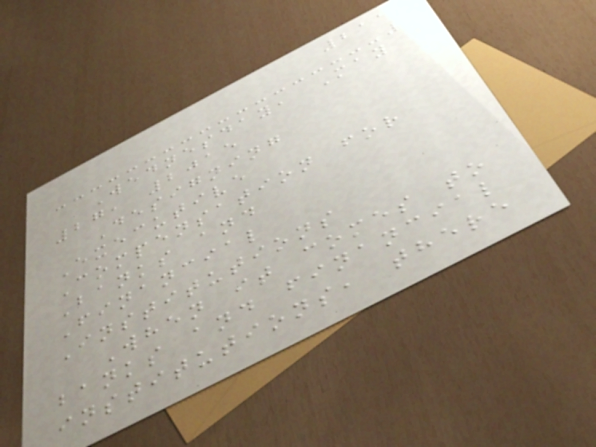211
Wednesday, May
27, 2015
Designing
Executive
Compensation for
Banks and
Financial
Institutions
When it comes to
banks and financial
institutions, there
